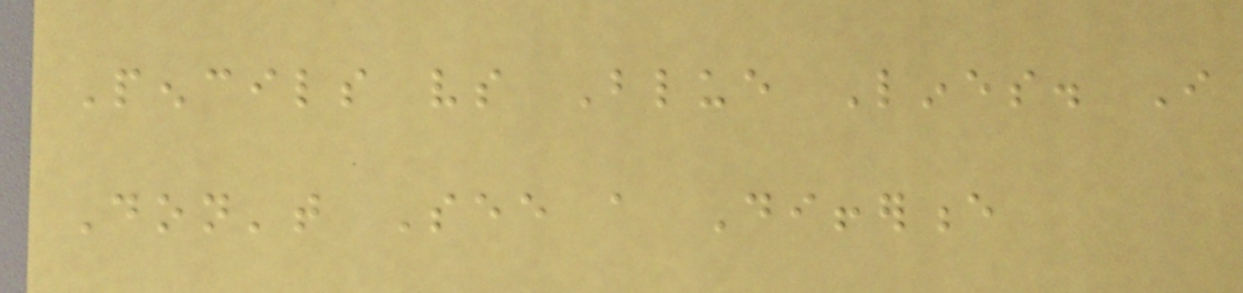Pencils vs Blue Lines. I
Don't See a Difference
